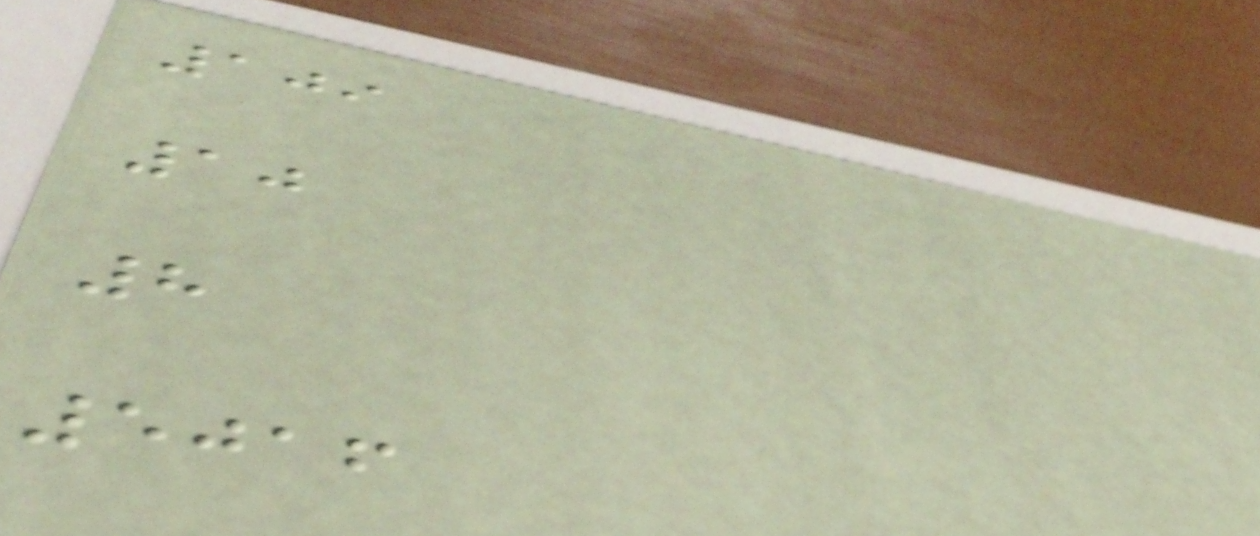109
10
8
5016
